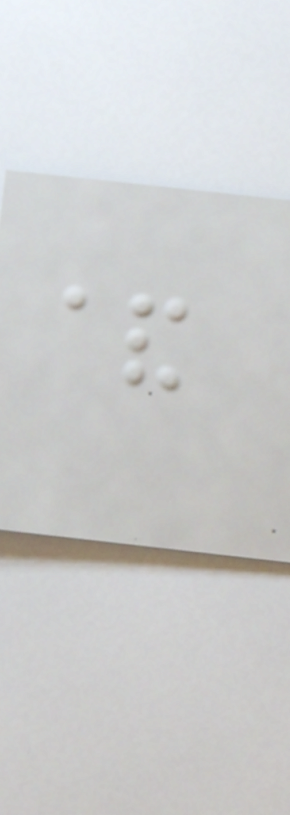&
